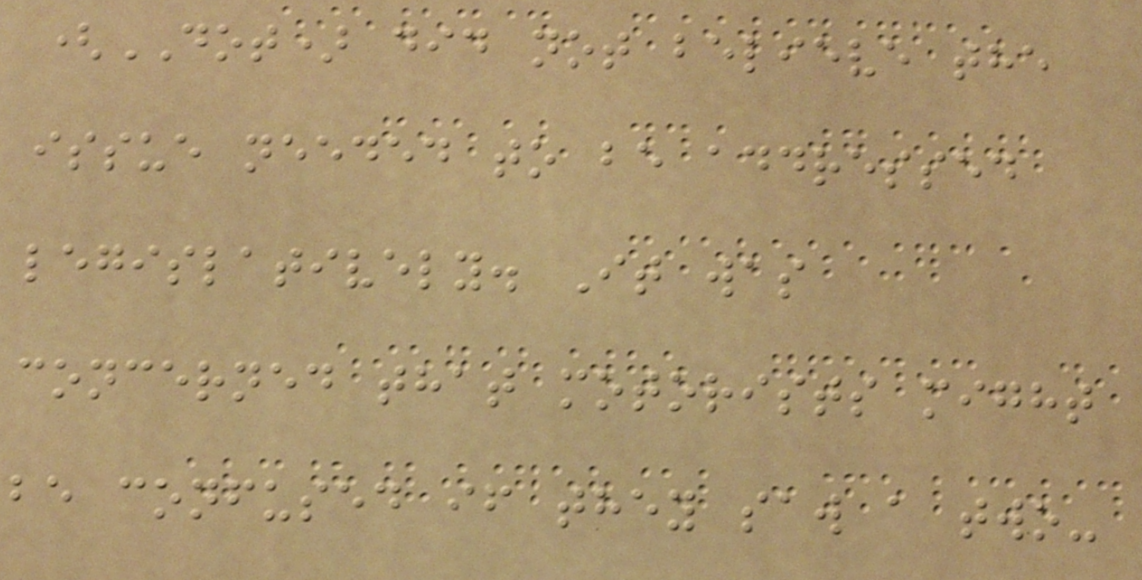(DOT) did not believe the
issue needed to be addressed
legislatively. It was
concerned that motorists might
be confused if they saw a two-
